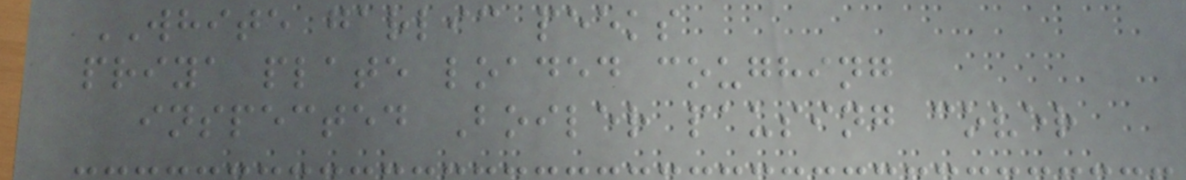WHITE garlic peeks
priya plate loaded coughing
inspected Boiler pausing cover
